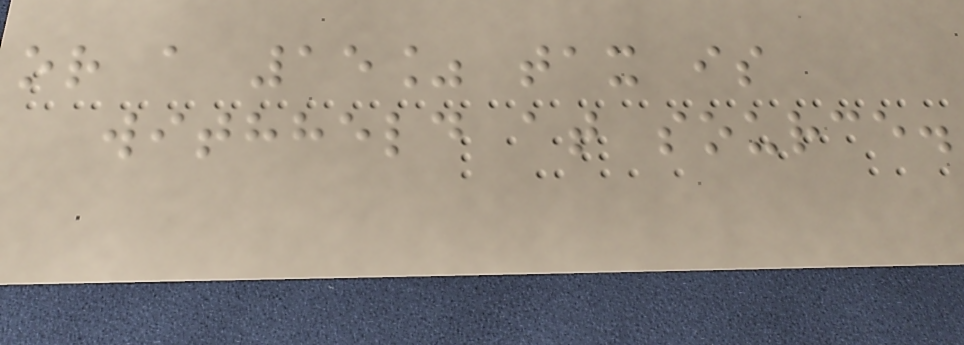or a 15% tax is
withheld at source.
